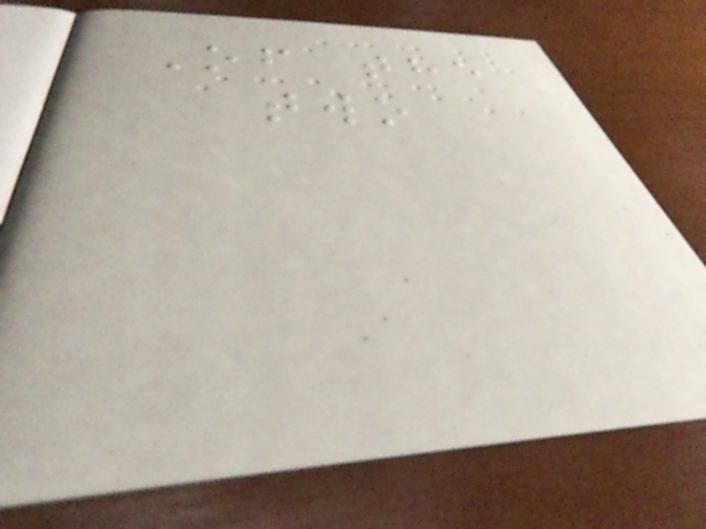Of the
two
